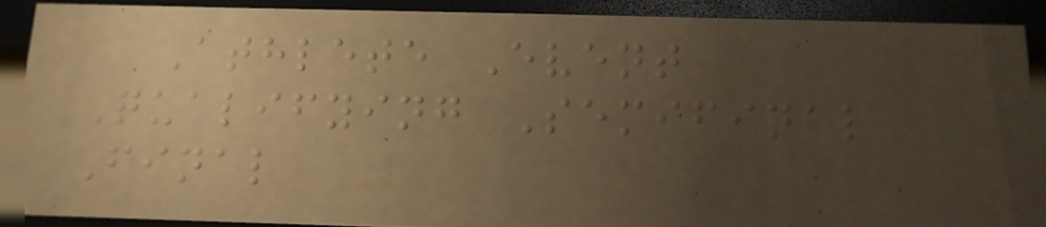Athlete Event
Qualifying Semifinal
Final
